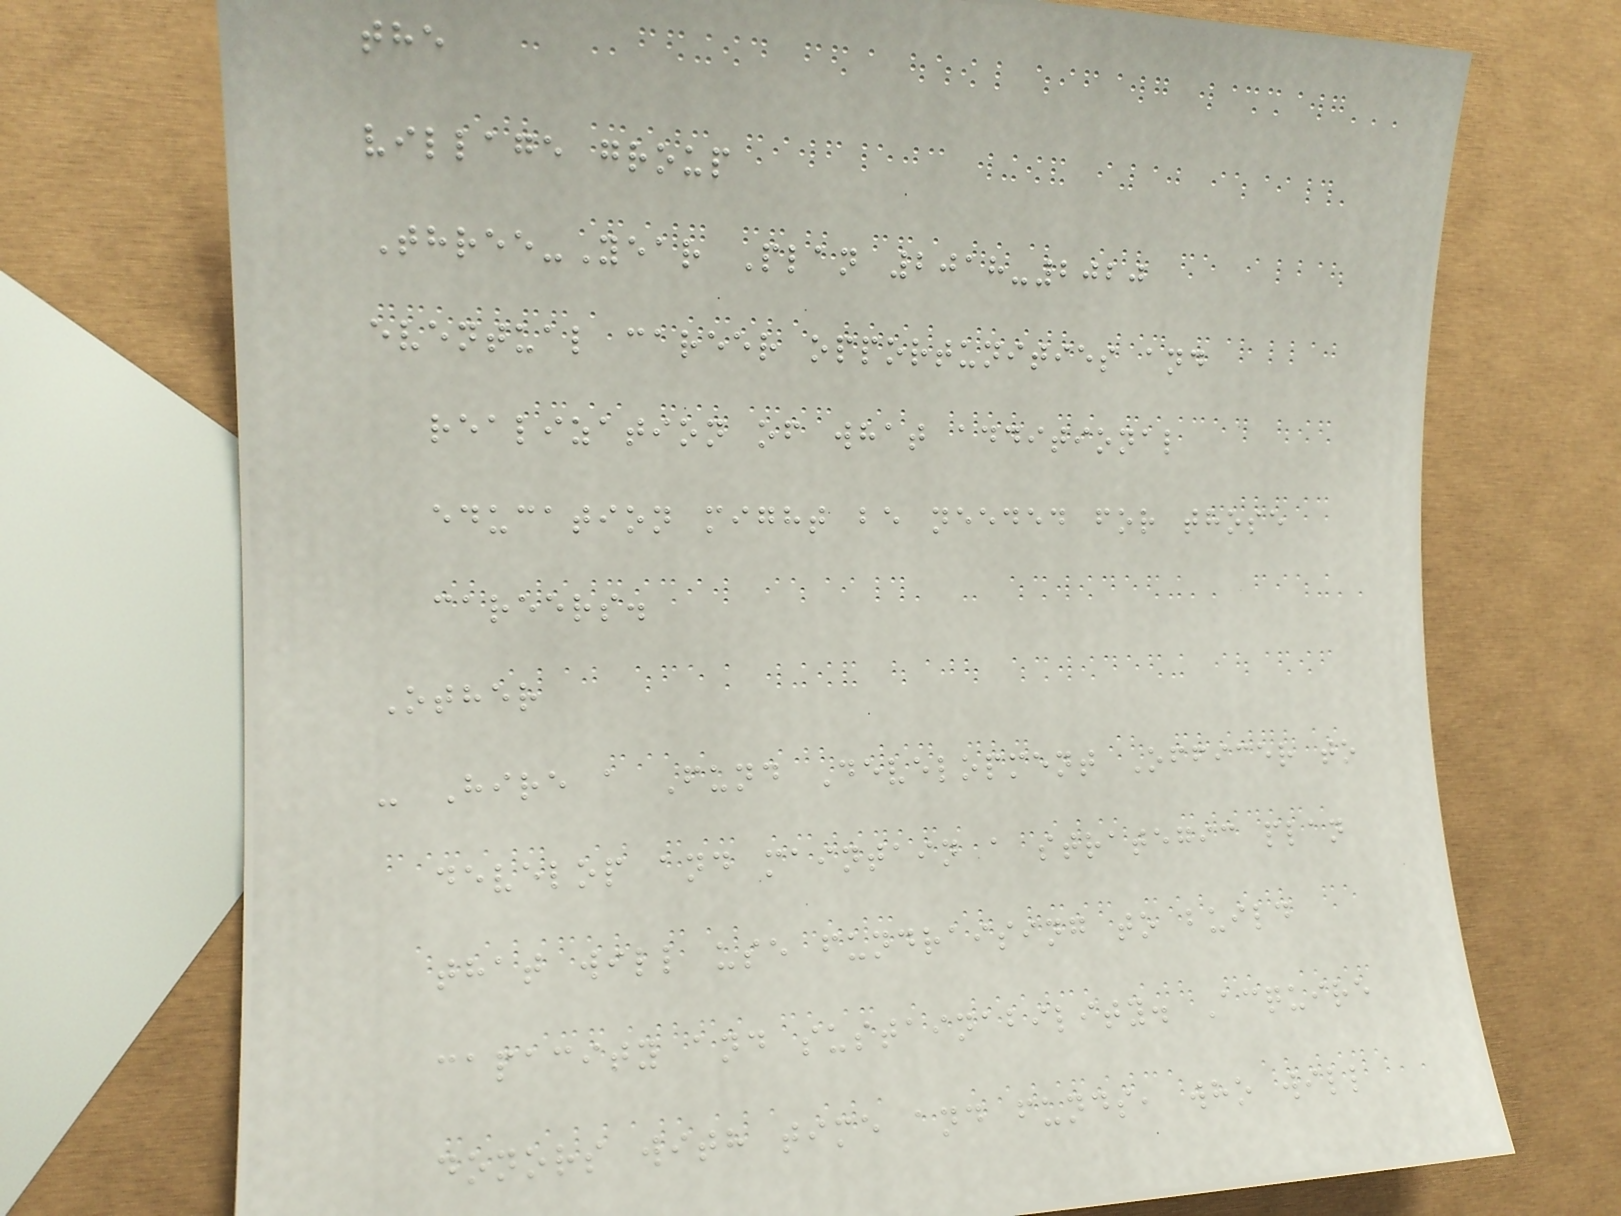the
village group
Three-Year Plan 2018-2020
eventual career opportunities and
realization of what additional
education might be needed for those
careers.
Other
- Hire a Fund Development Officer to
develop and maintain a strategic plan
that will use fundraising to build
capacity and sustainability. Acquire
donors with time and funds, who will
